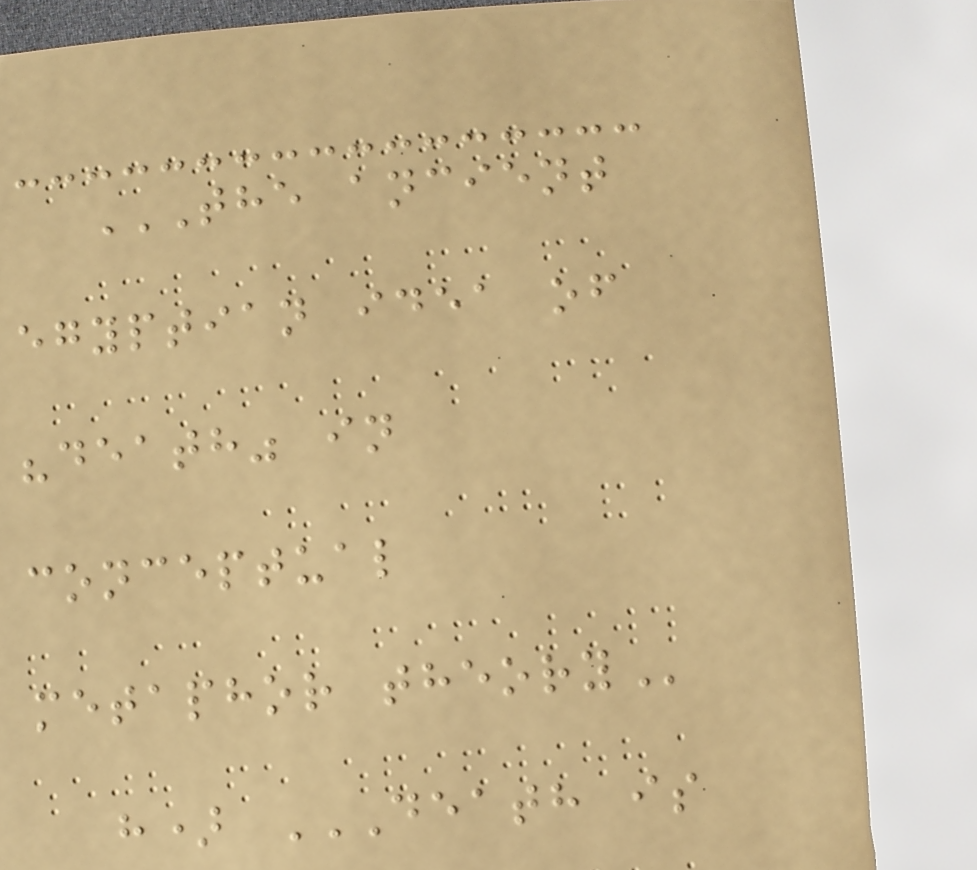THE ANCIENT
EGYPTIAN IDEA OF
"DEATH" IN
CONCEPTUAL
METAPHOR THEORY
h) DEATH IS
